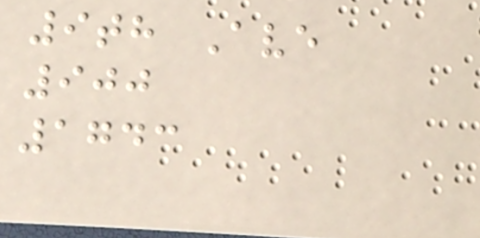9th Ave
900
1743
